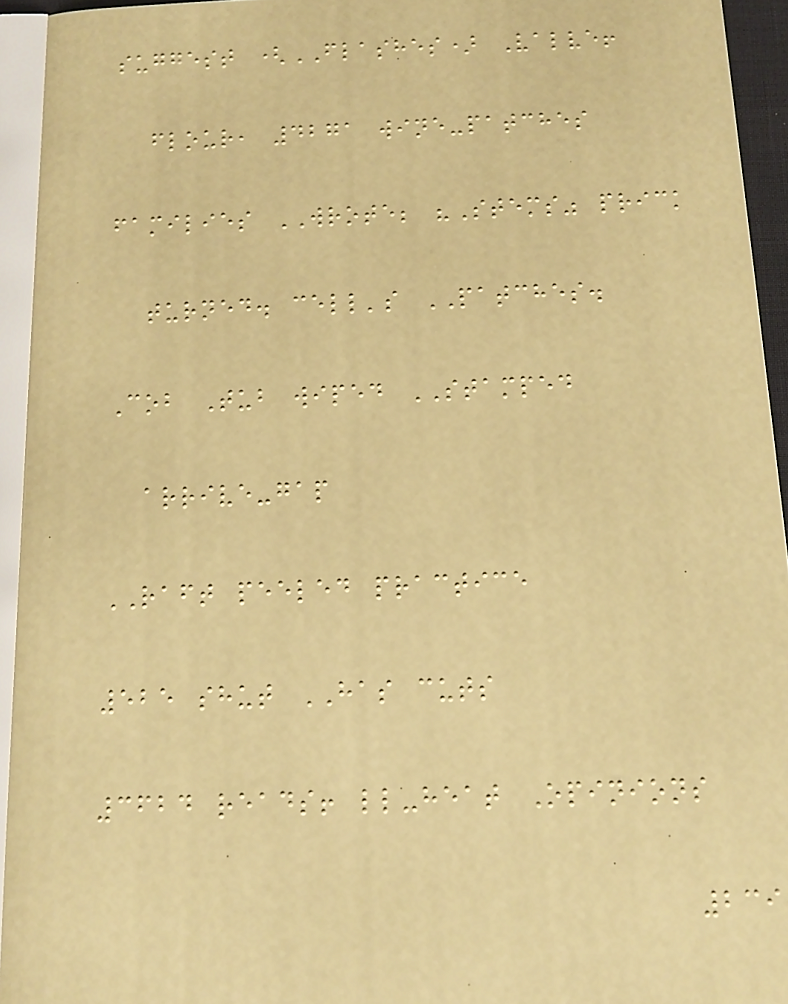suggest (FLASHES) Valve!
flour, 4271 wine-patches
families WROTE; "Stems" prick
turned. cell's PATCHES.
Cob Tub wiped STAMPED
arrive-gap
RAFT peeled practice
525 shut HAS cuts
3624 reads! ll-heat Opinions
239
